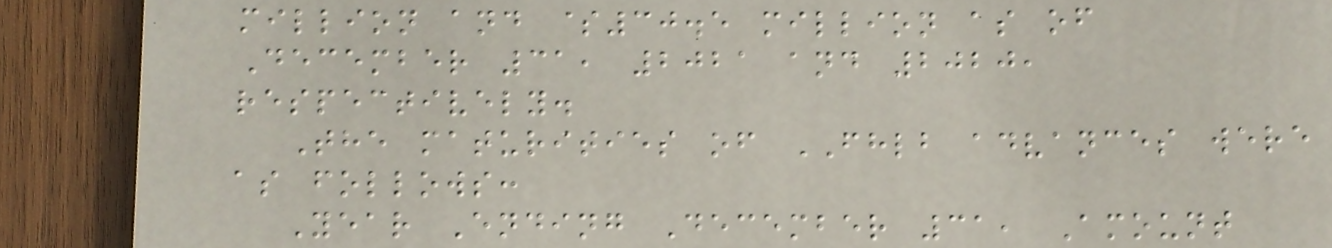million and $30.5 million as of
December 31, 2021 and 2020,
respectively.
The maturities of FHLB advances were
as follows:
Year Ending December 31, Amount
